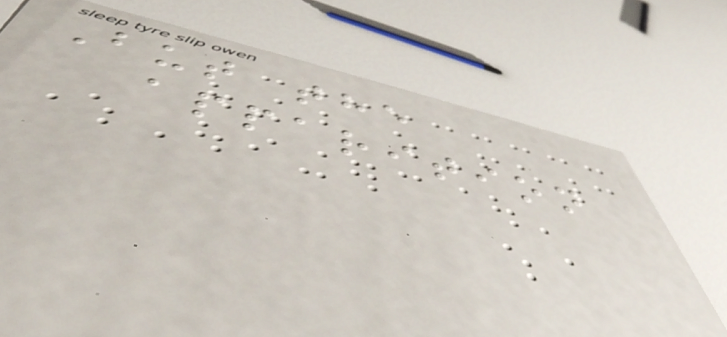But the
apparition
